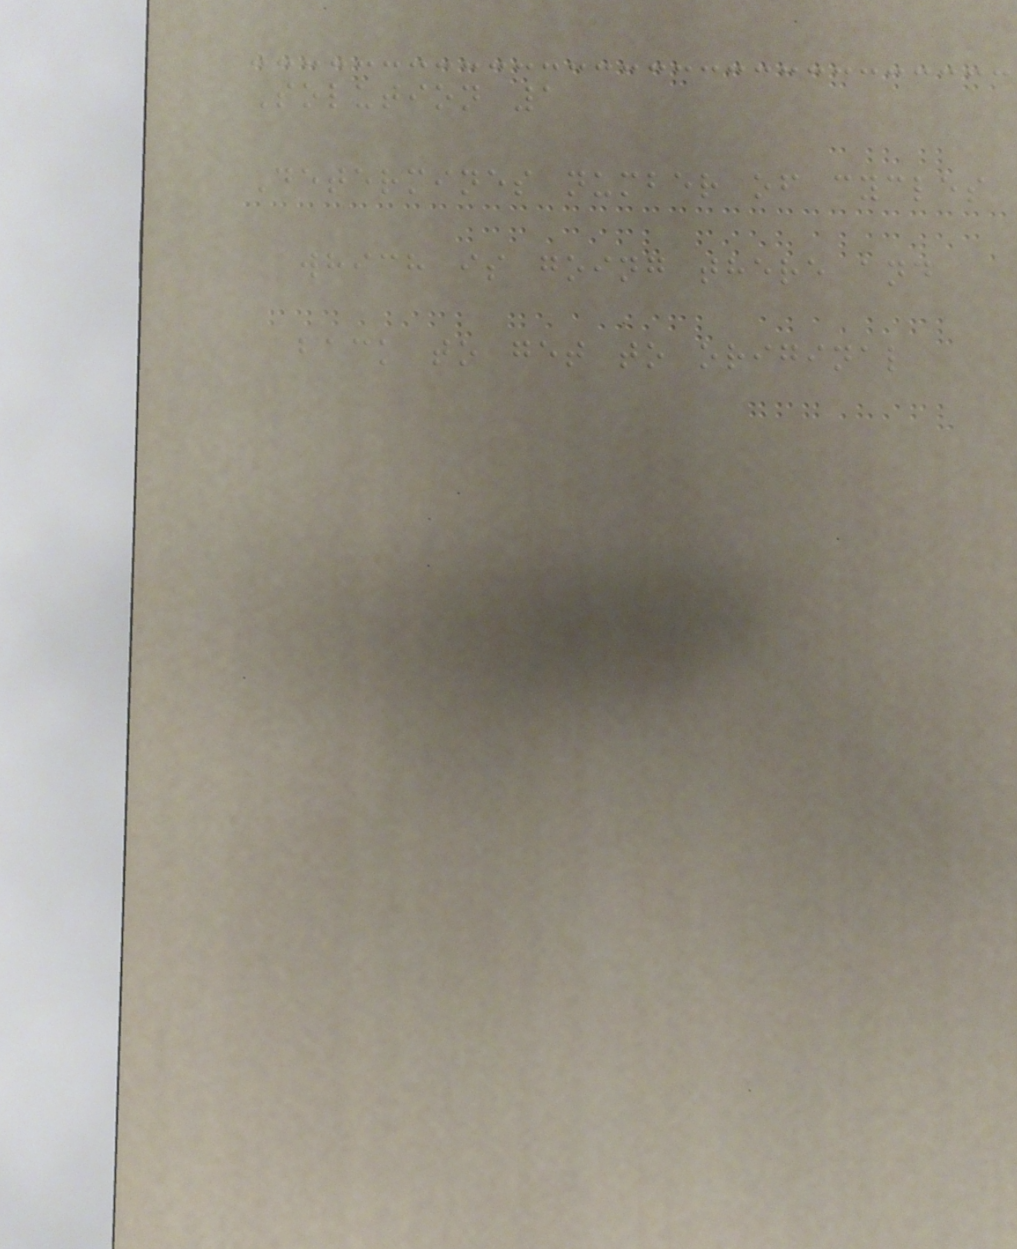Solution 1
Determines number of cycles
which is going there and
back to get to original
